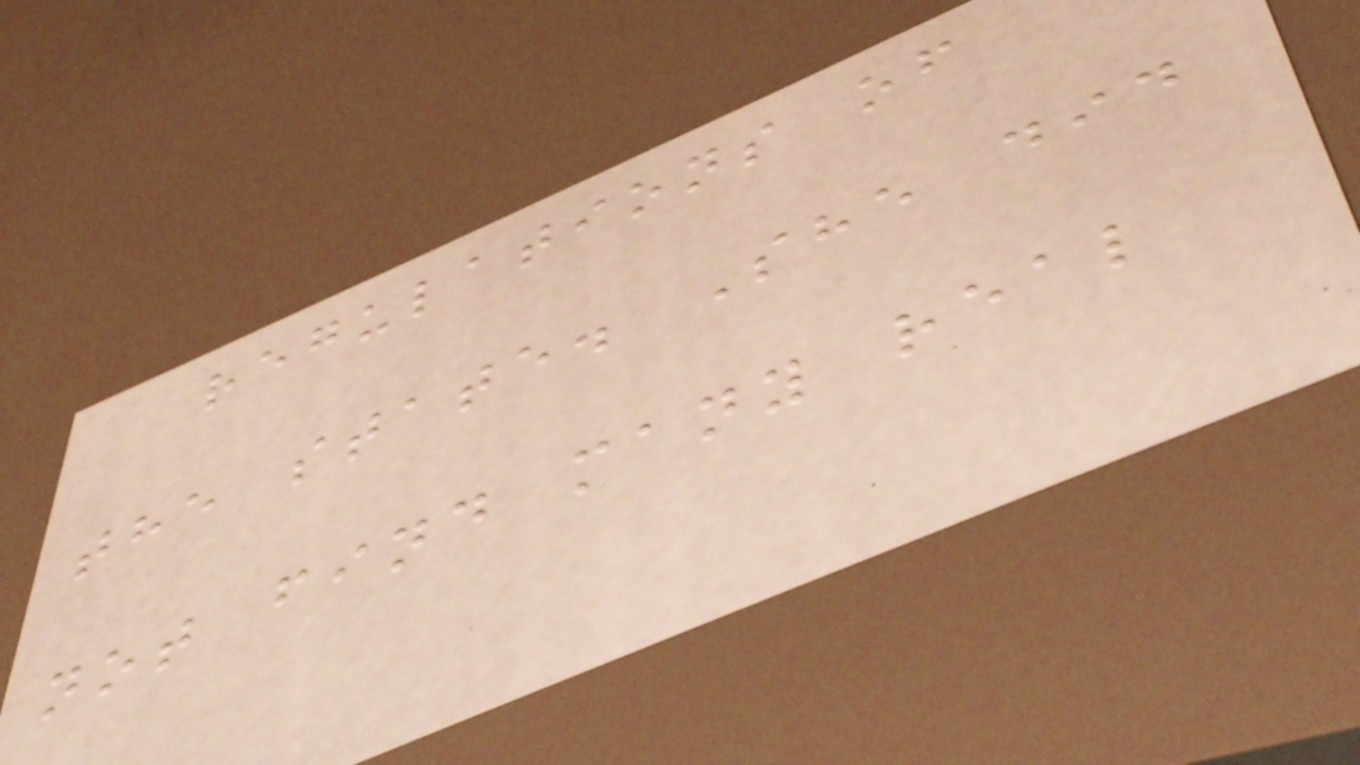regulations of
the state. She did
not find many real
